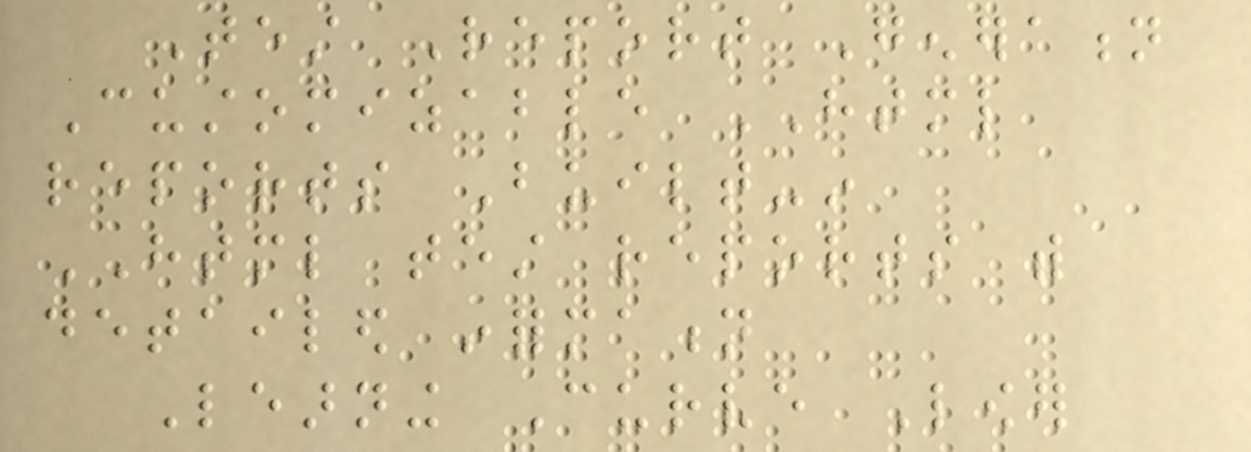Test Report Generation
Customizable HTML
reports Built-in
HTML test reports with
detailed information
Learning Curve Lower
